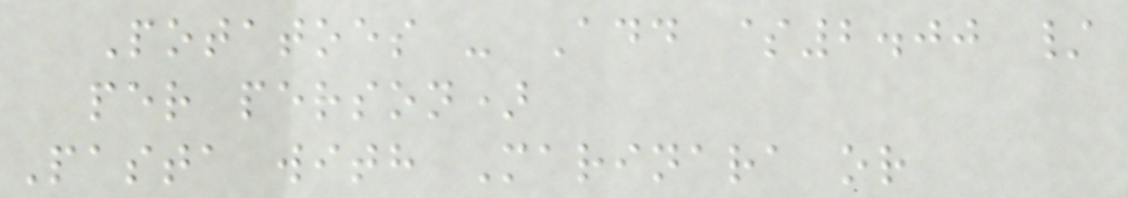Potatoes - Add $2.00 /
per person)
Pasta with Marinara or
